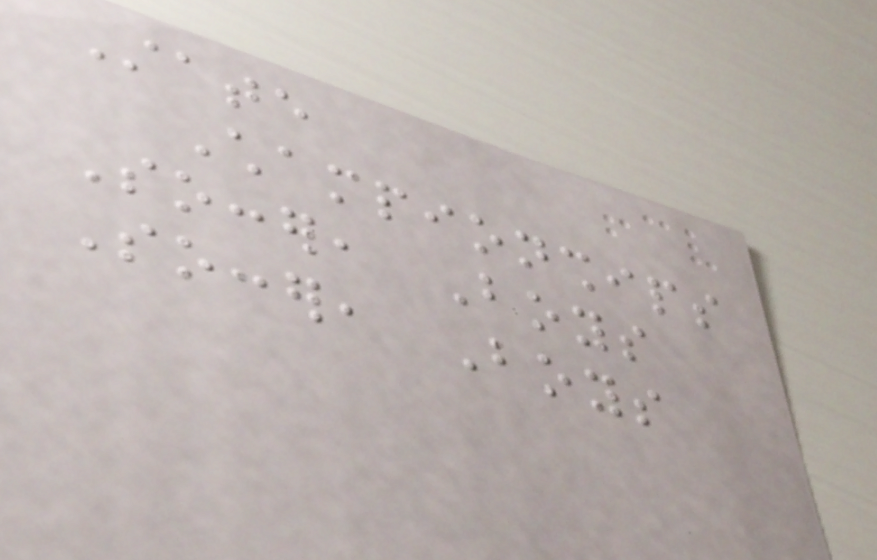State
Championships
Soccer, Boys
Soccer, Boys
